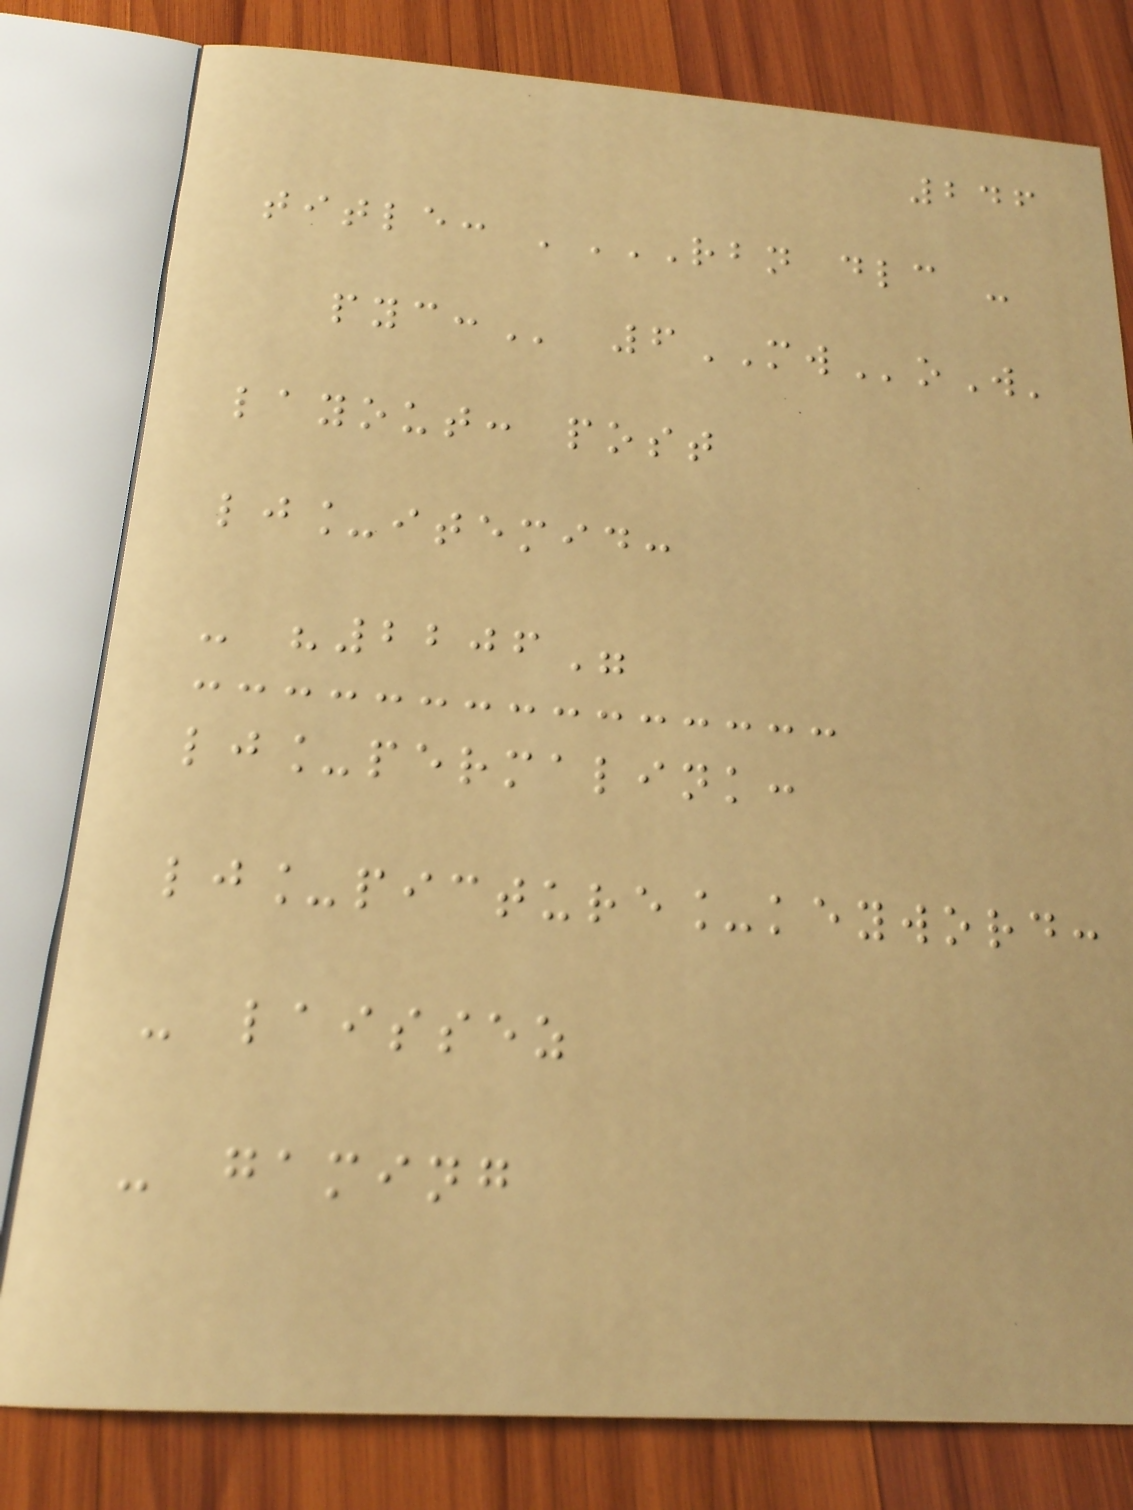246
title: 'RBN DLC -
PYC: 6MWoW'
layout: post
lj_itemid:
- "2206"
lj_permalink:
lj_picture_keyword:
- laissez
- gaming
